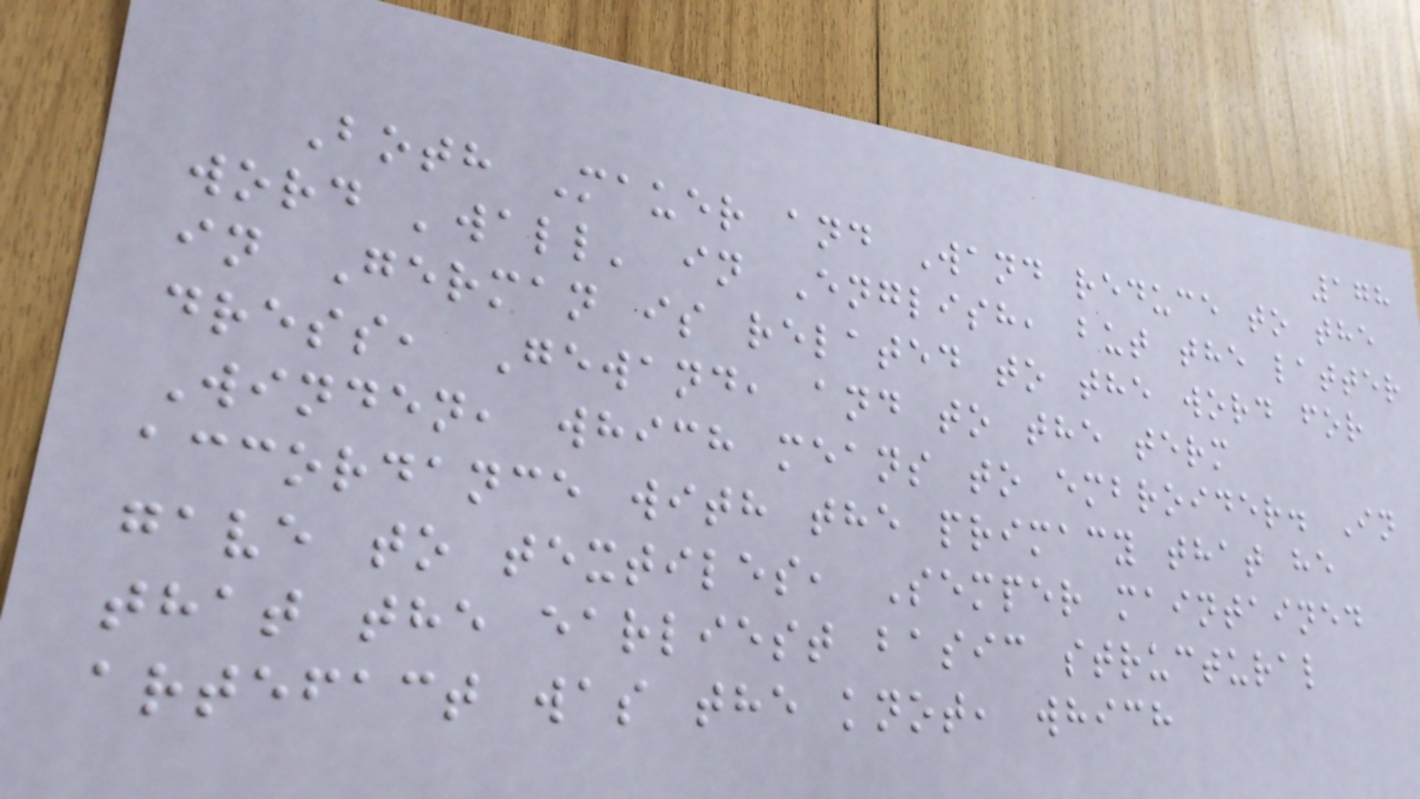178
Both Mauer and Wand reduce to the
word 'wall' in English, but the latter
in German is related to the word for
dress, Gewand, and to the term
Winden, which means to embroider. In
accordance with the primacy that he
gave to textiles, Semper maintained
that the earliest basic structural
artefact was the knot, which
